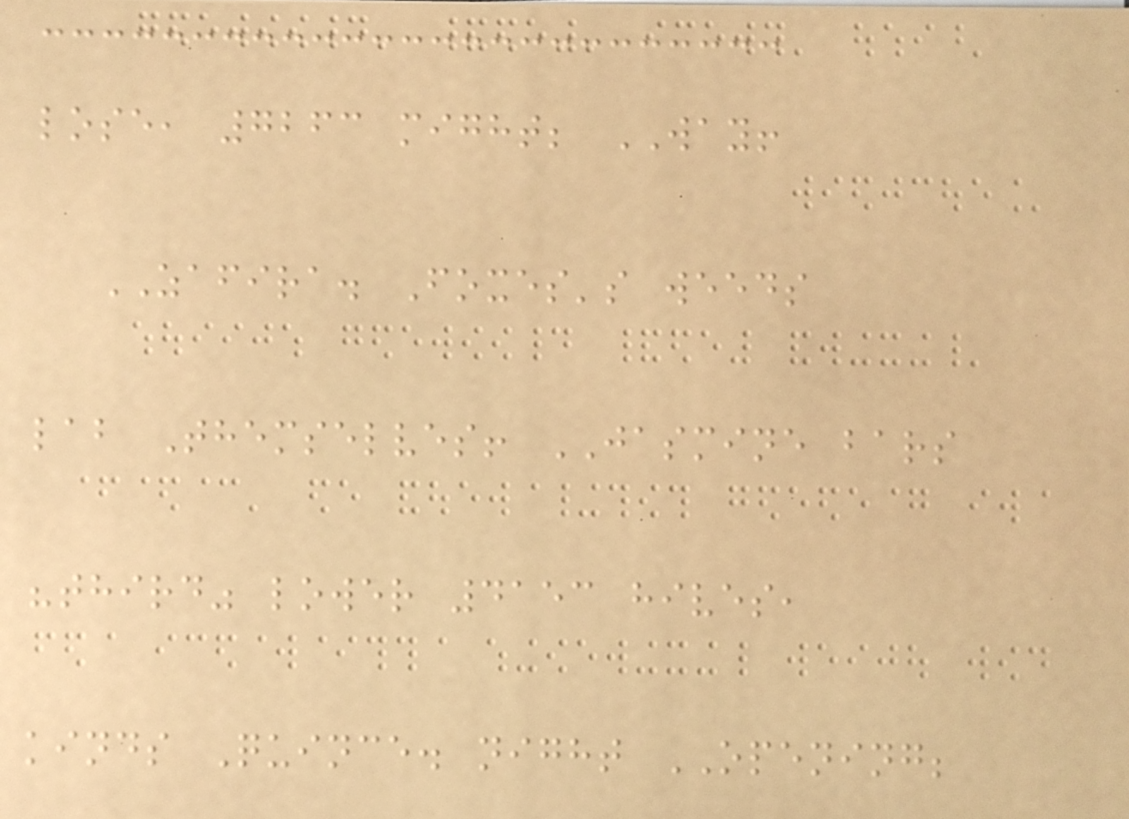lose, 7263 might; WAY!
ZAFIRA. Foxes's weeds
lab Themselves! JASMINE bars
"third" lower 4153 hives,
kinds Quince. night OPENING;
